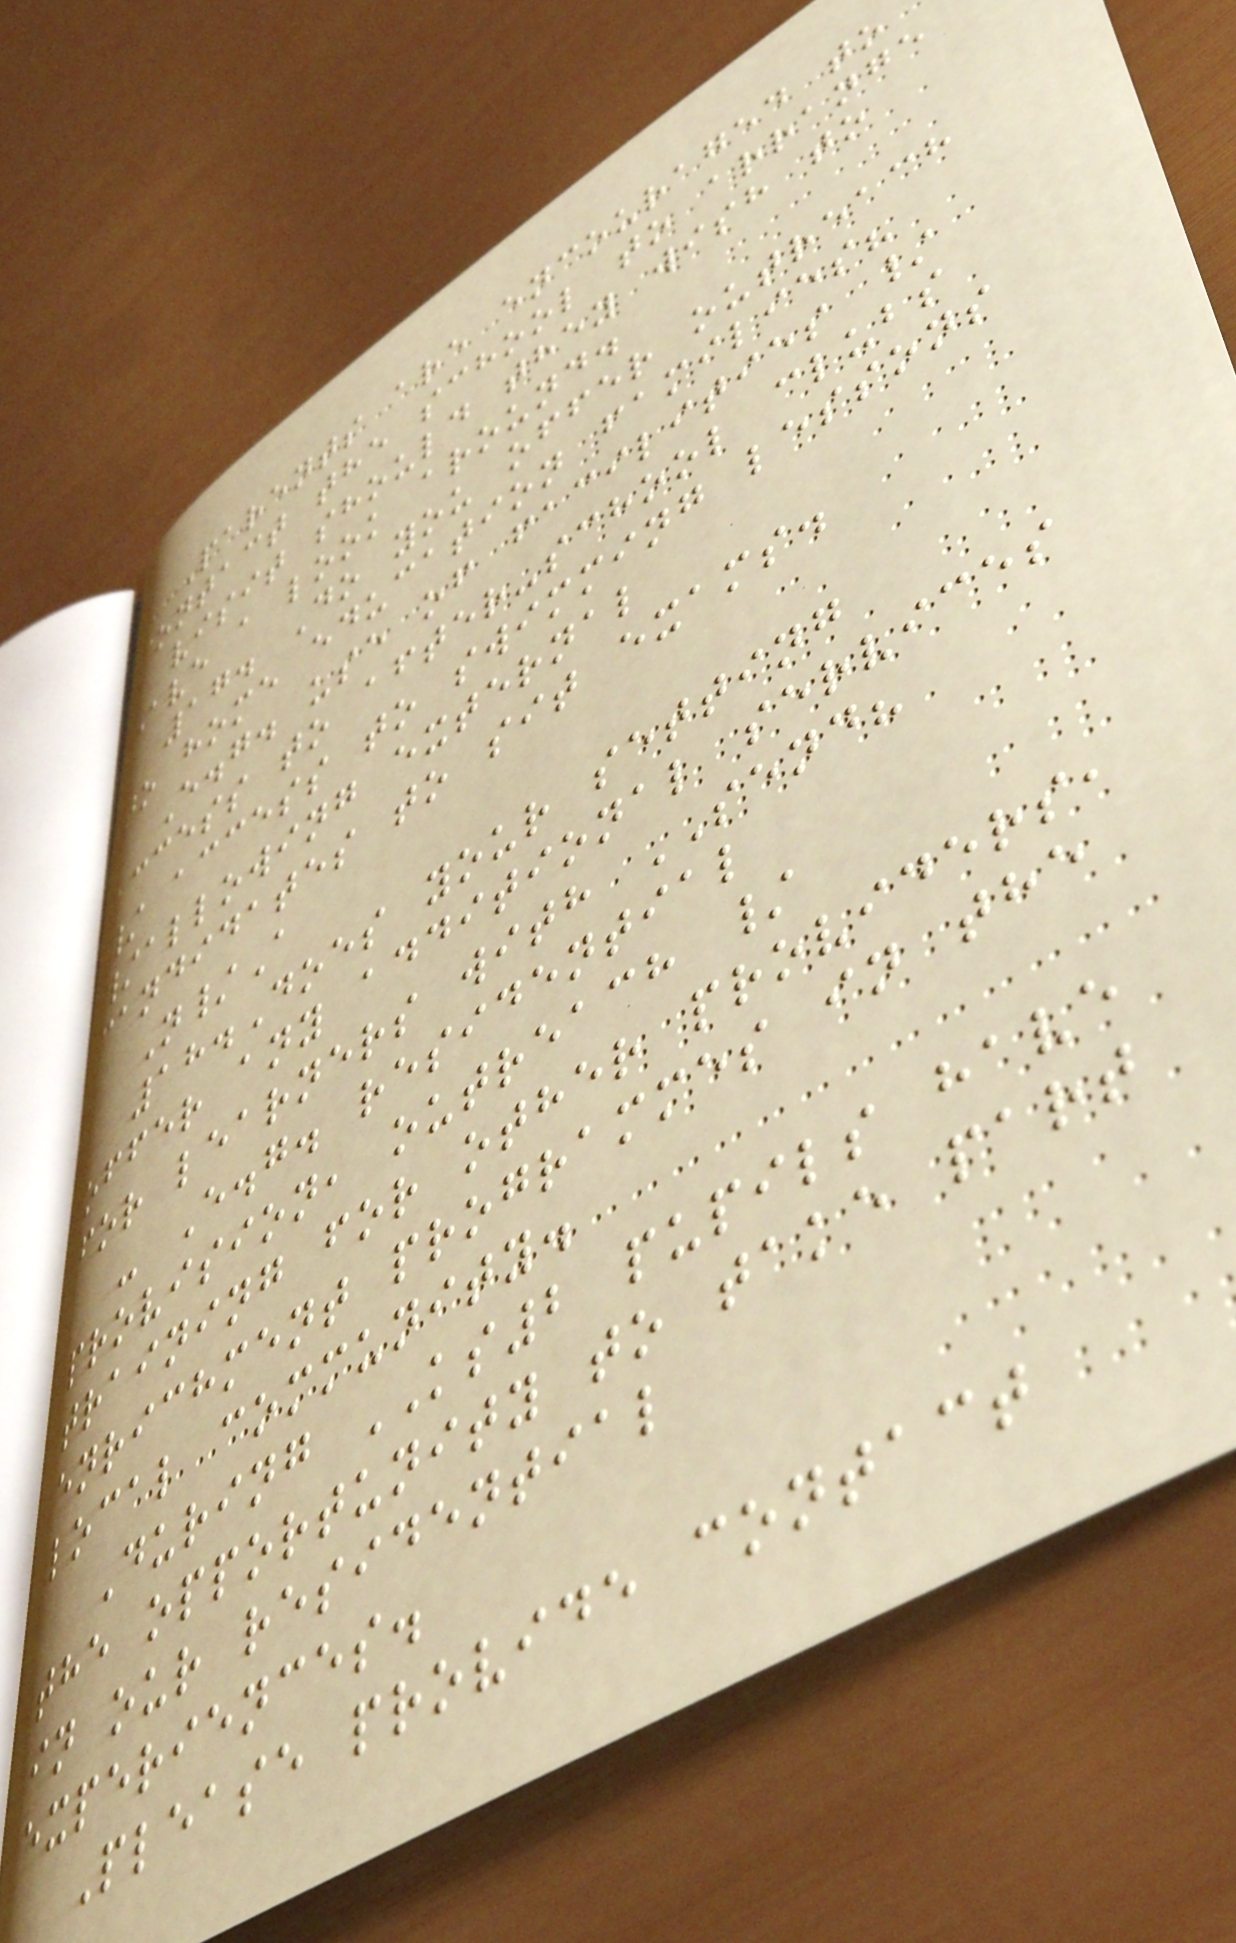Parents are encouraged to
contact the school to arrange
a visit should they wish to
have a look around.
17. Do you offer outreach
to home education families?
E.g. use of facilities /
access to after-school clubs
/ access to swimming lessons
/allowing external
candidates to sit exams.
N/A
18.Does your setting
offer any additional services
for learners with SEND?
- E.g. residential
provision, outreach /
training for other providers,
enrichment programmes in the
local community.
During KS2 pupils have
the opportunity to take part
in our residential
experiences.
Please provide contact
